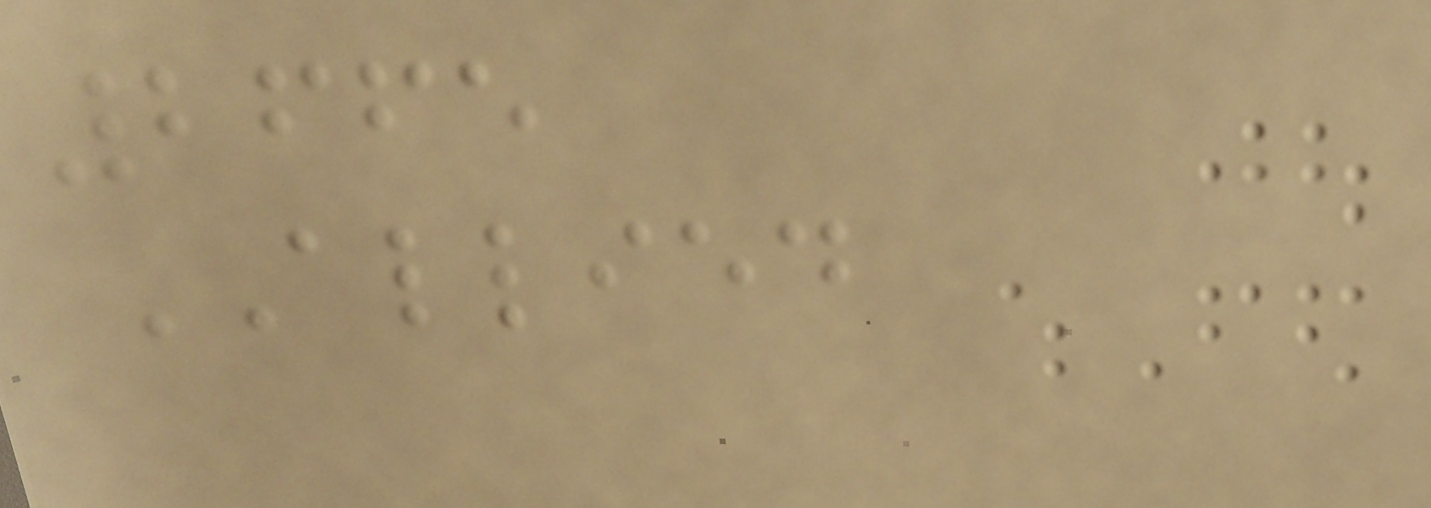2665
ALLIED
